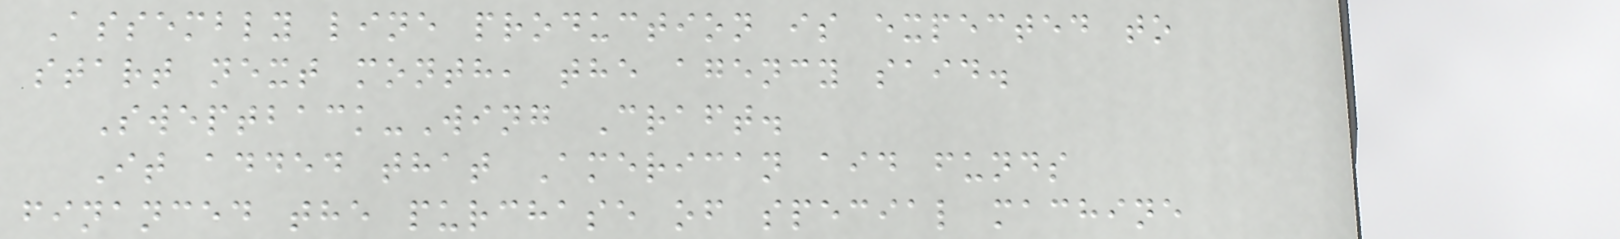Assembly line production is expected to
start next month, the agency said.
Sweptback-Wing Craft.
It added that American aid funds
financed the purchase of special machine
